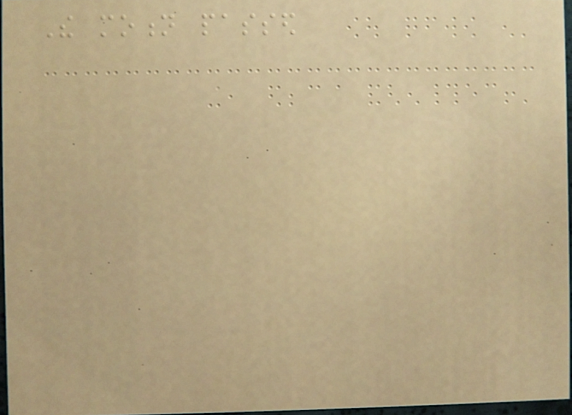The motion passed
